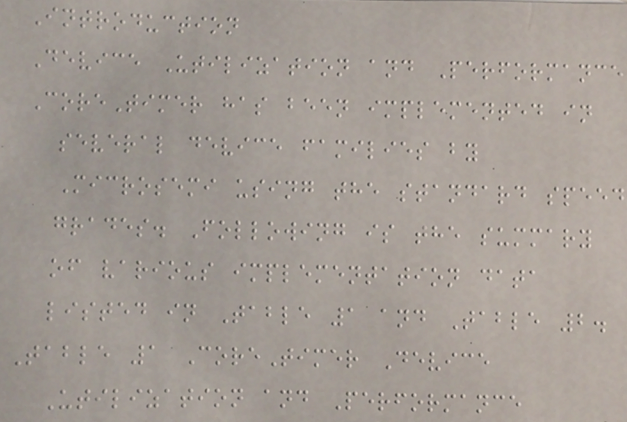Introduction
Device Utilization and Performance
CoreTimer has been implemented in
several device families by
Microsemi using the standard speed
grades. Following is the summary
of various implementation data
listed in Table 1 and Table 2.
Table 1 CoreTimer Device
Utilization and Performance
